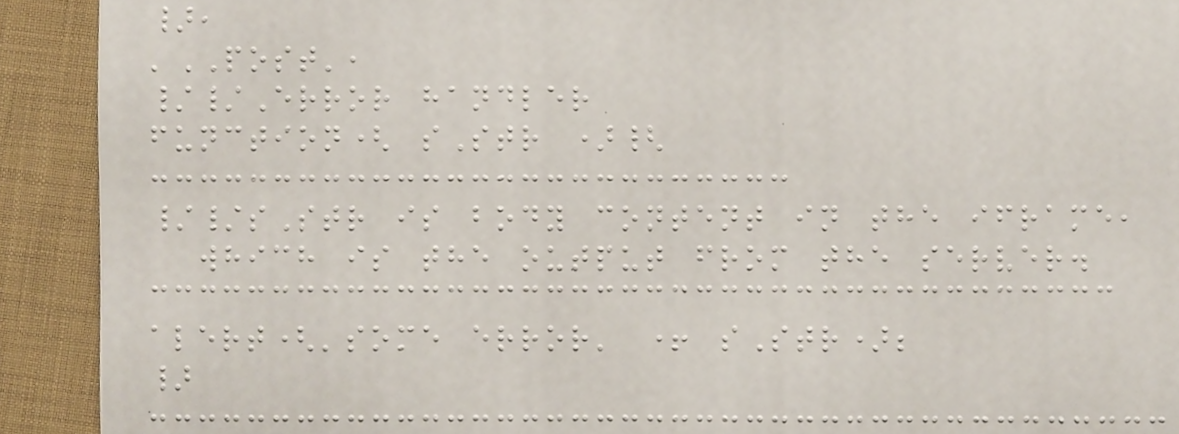},
'POST',
//Error handler
function( sStr ){
//sStr is body content in the iframe,
which is the output from the server.
alert('some error' + sStr);
}
